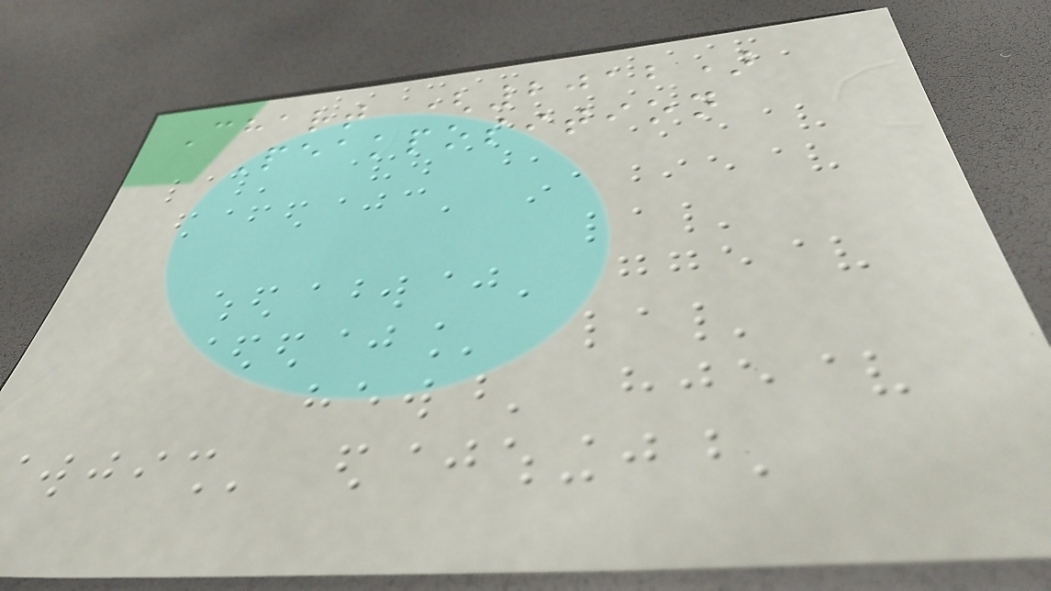Chart (2012)
Peakposition
